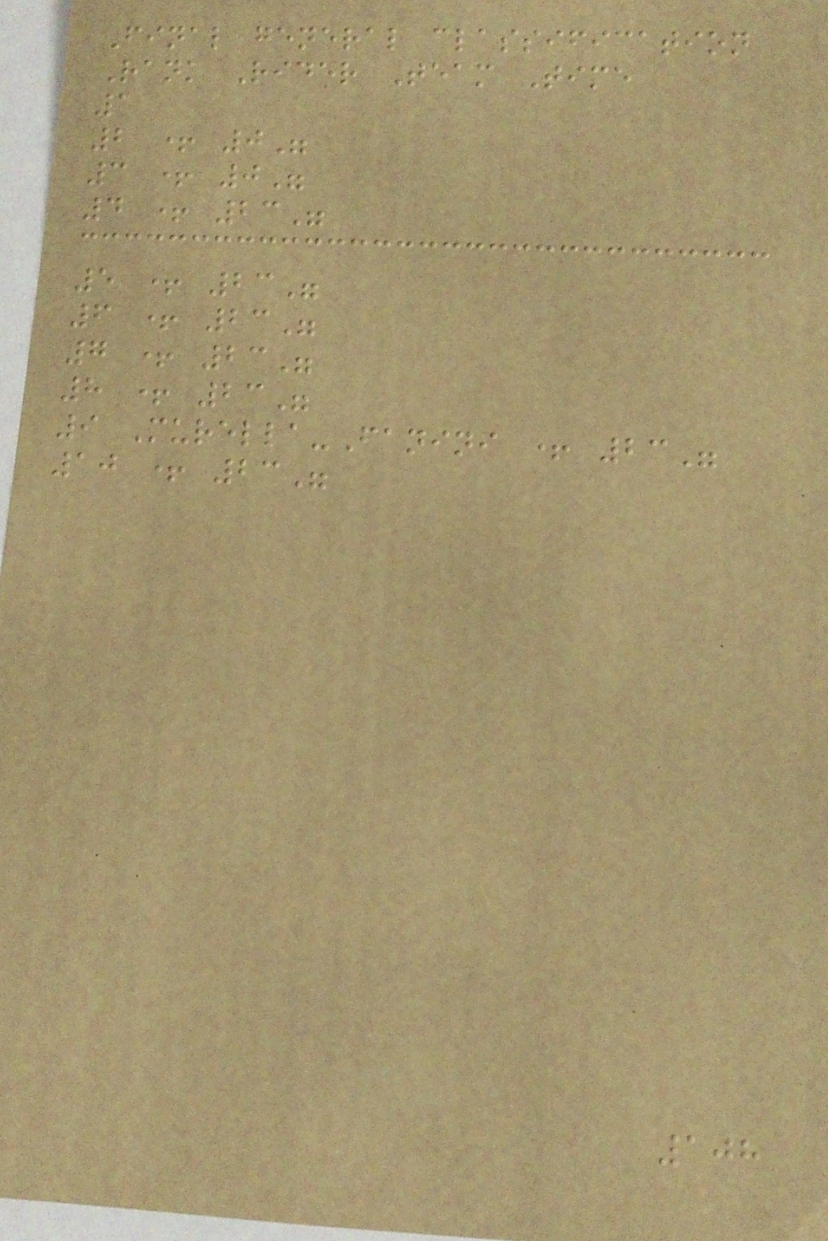Final general classification
Rank Rider Team Time
1
2 + 0"
3 + 0"
4 + 23"
5 + 23"
6 + 23"
7 + 23"
8 + 23"
9 Murella-Fanini + 23"
10 + 23"
108
